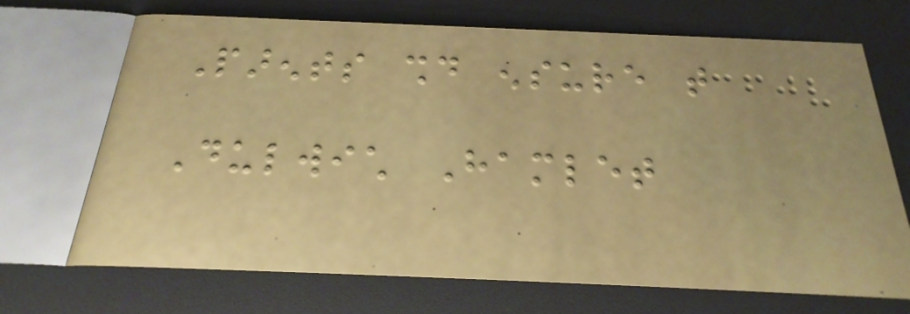Parents should ensure that
Dulwich Hamlet
